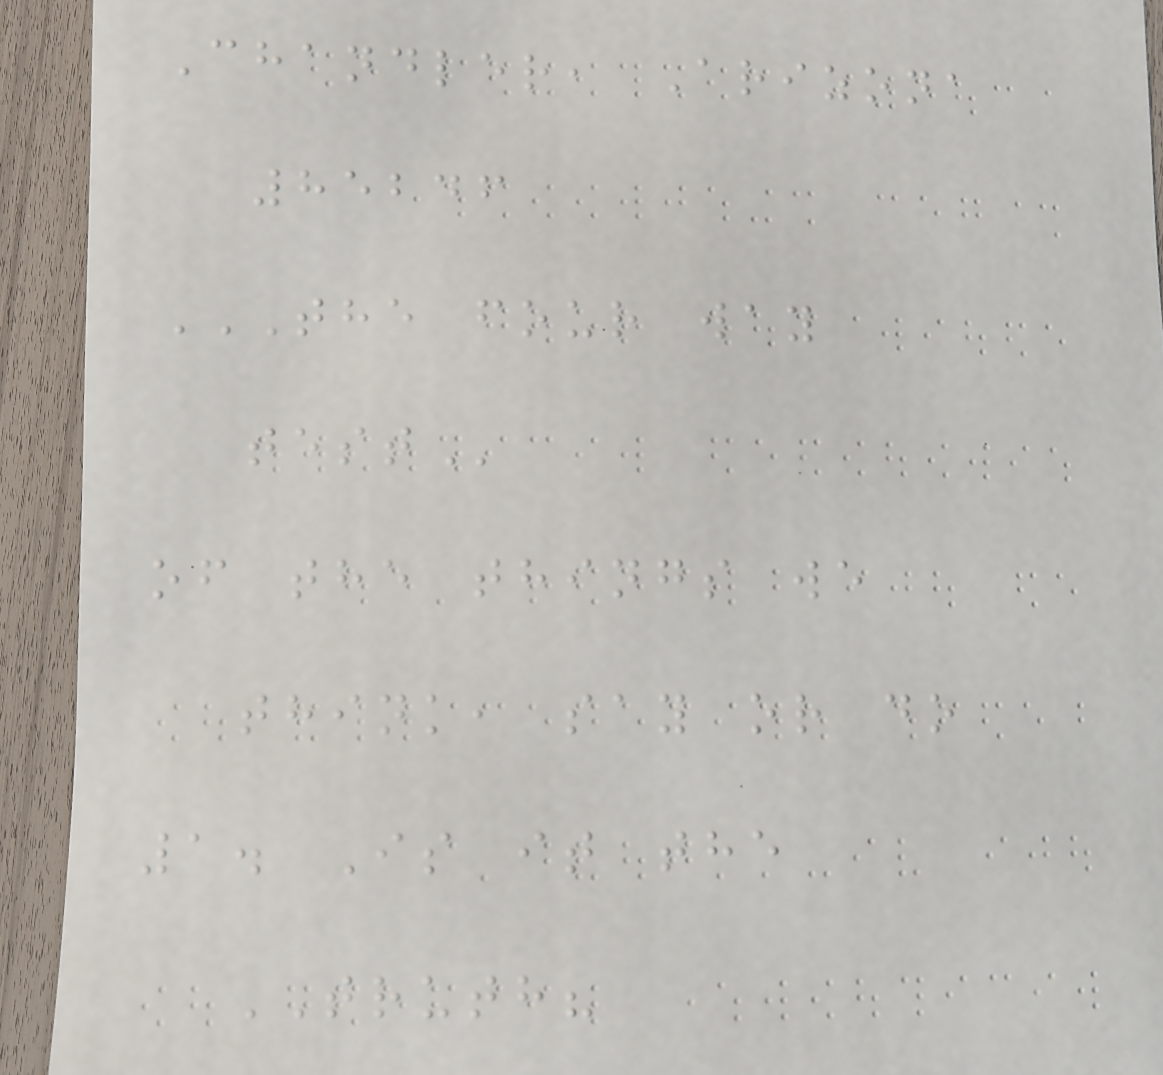Chandler, Arizona
85246
THE FOUR WAY
TEST
of the things we
think, say or do
1. Is it the
TRUTH?
